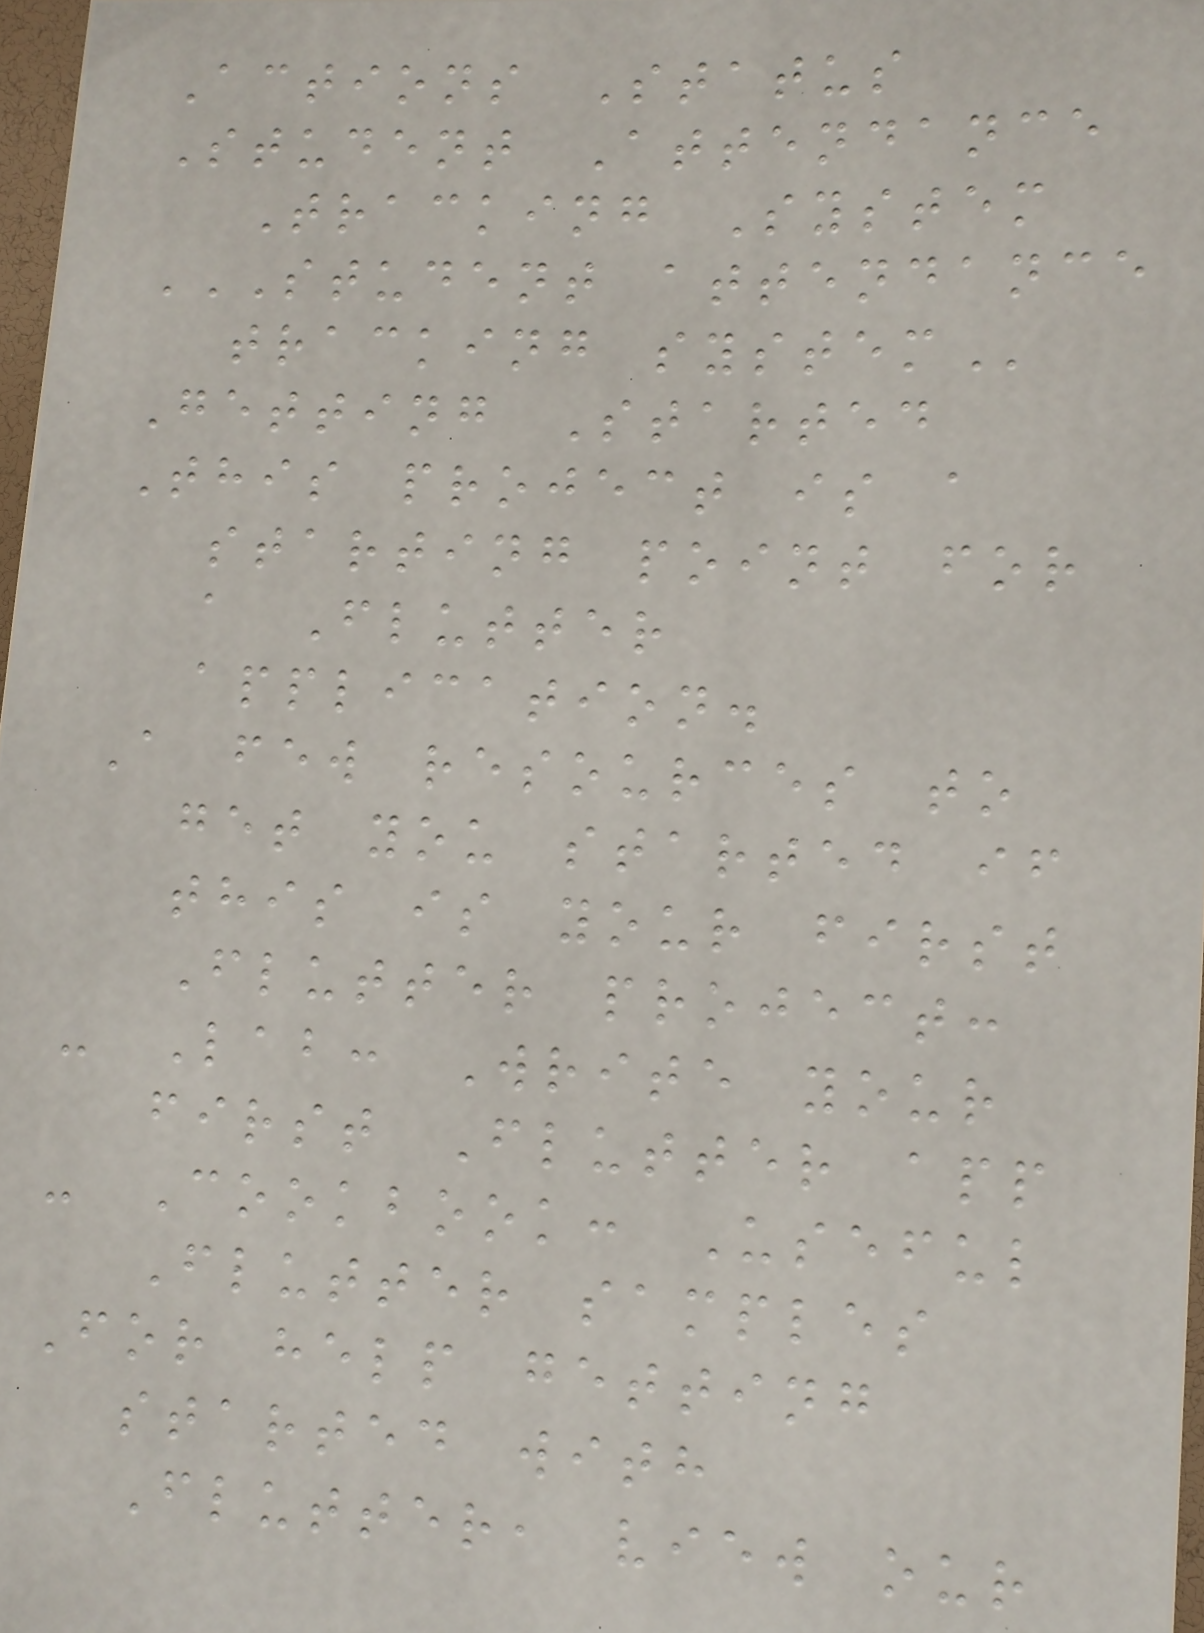Actions Status
Student Attendance
Tracking System
STUDENT ATTENDANCE
TRACKING SYSTEM
Getting Started
This project is a
starting point for
a Flutter
application.
A few resources to
get you started if
this is your first
Flutter project:
- Lab: Write your
first Flutter app
- Cookbook: Useful
Flutter samples
For help getting
started with
Flutter, view our
